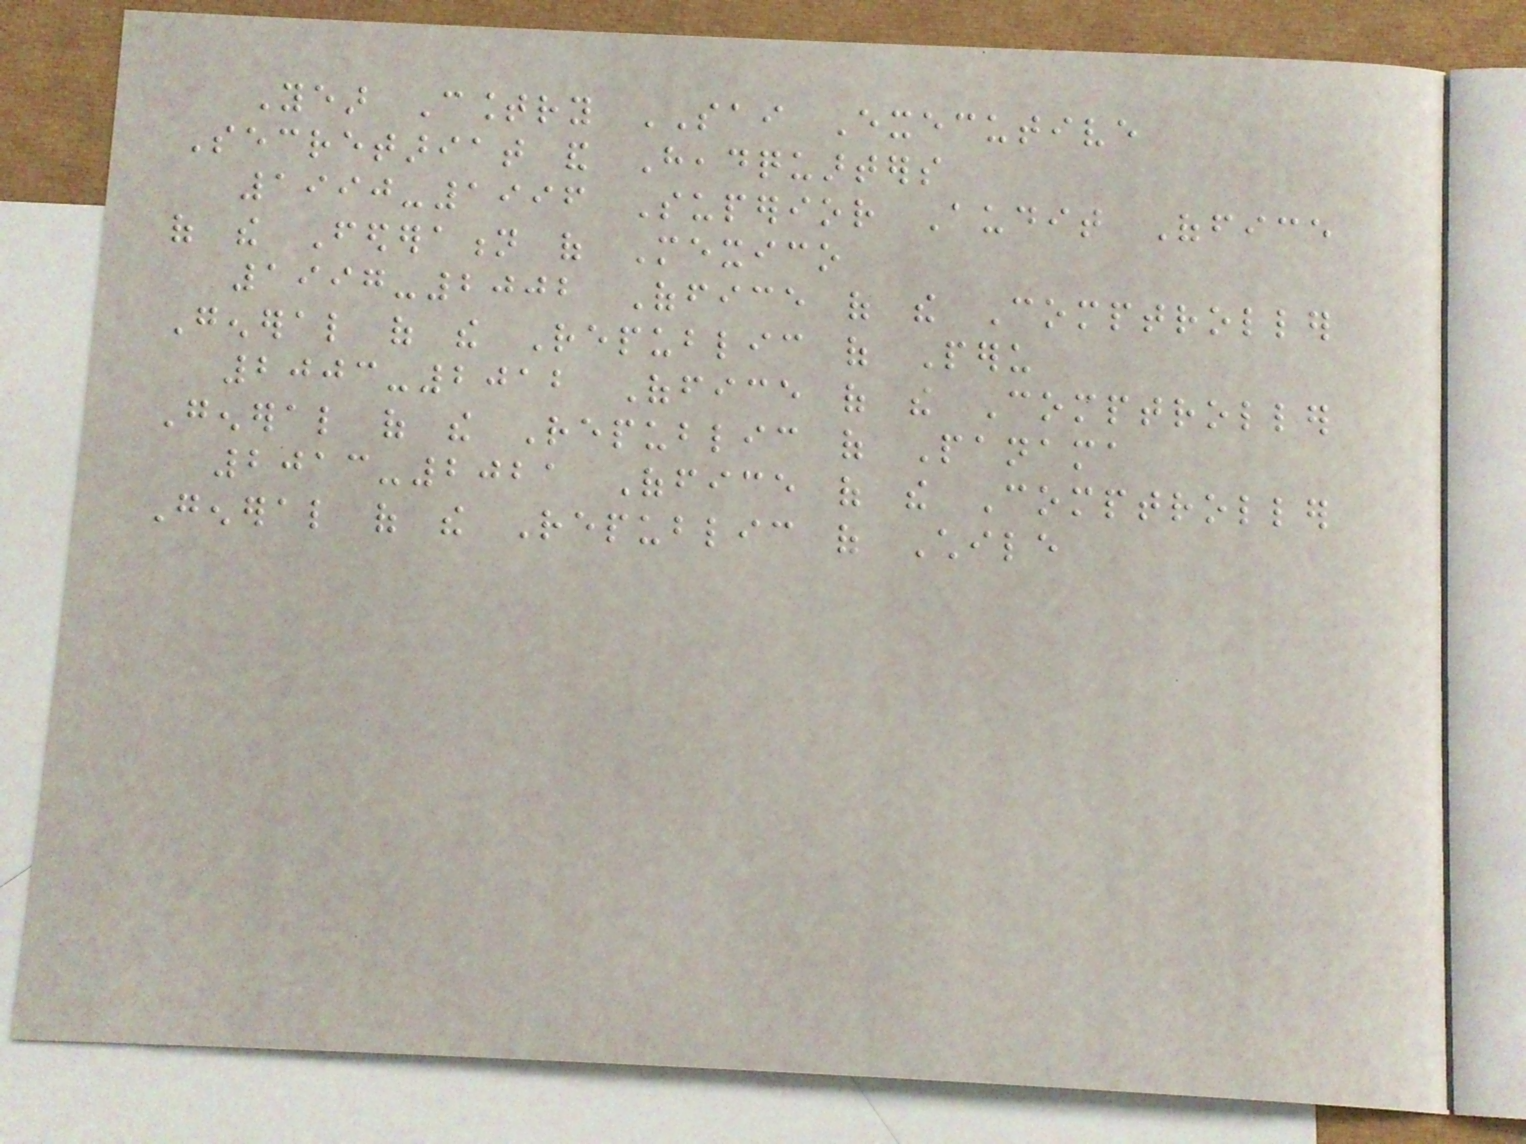Year Country SAI Executive
Secretariat and Headquarters
1990-1996 Superior Audit Office
of the Federation of Mexico
1997-2002 Office of the Comptroller
General of the Republic of Peru
2003-2012 Office of the Comptroller
General of the Republic of Panama
2013-2021 Office of the Comptroller
General of the Republic of Chile
